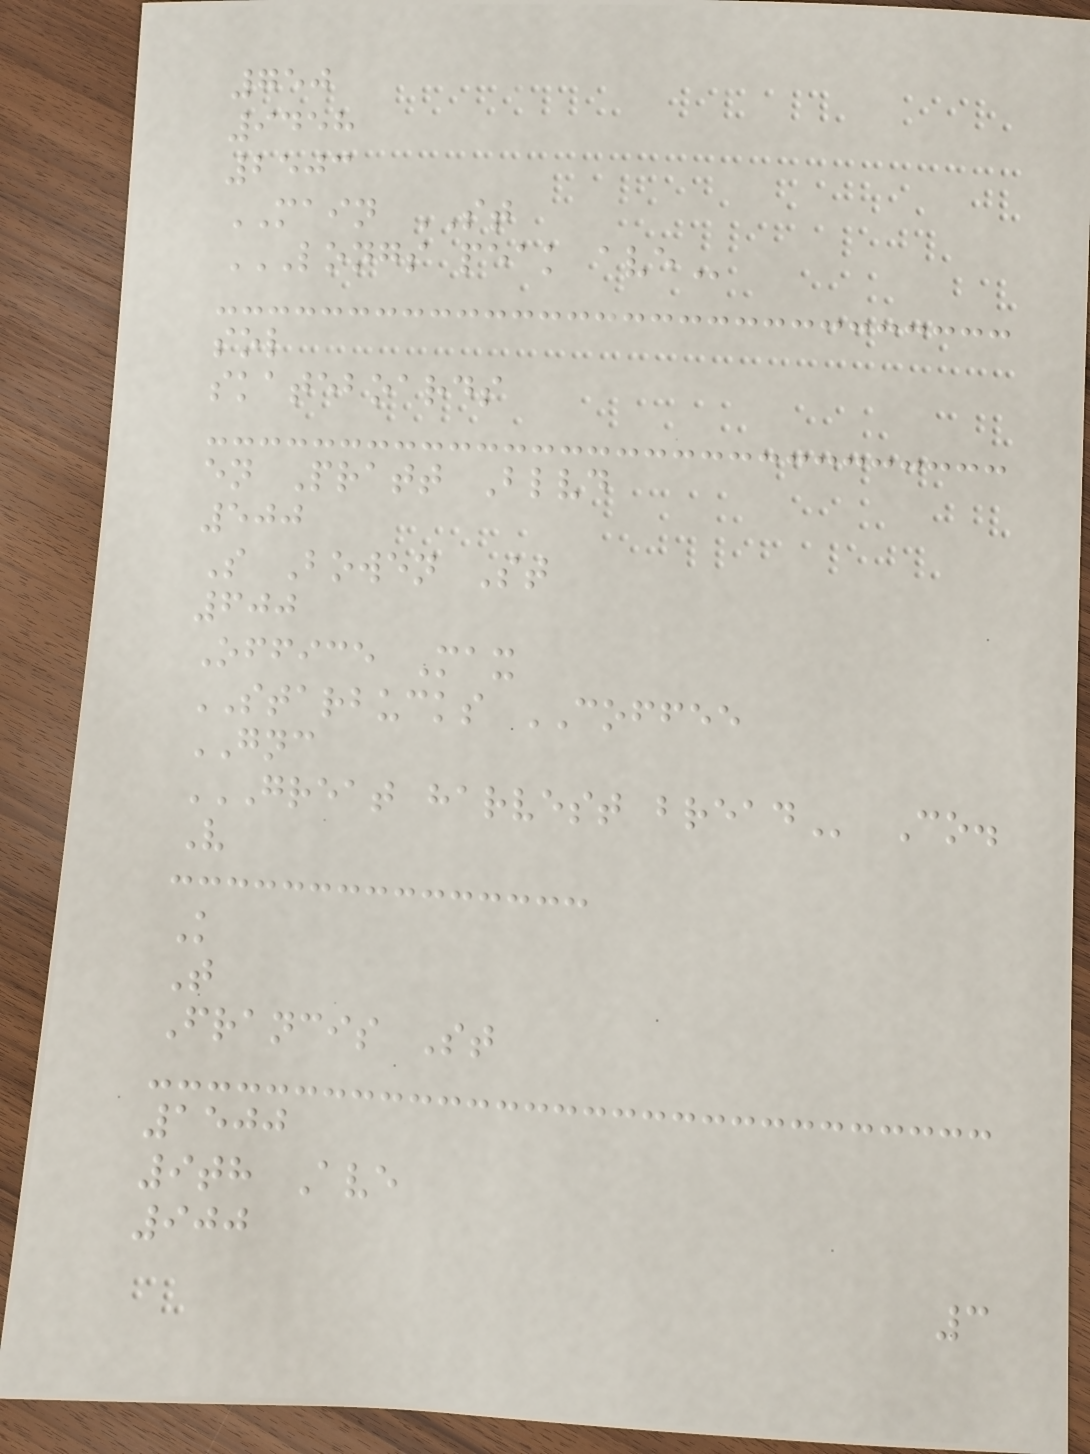750
9458
2503
MAIN ST
LONGS PEAK AVE
sol
skateboards
en Pratt Blvd
500
S Bowen St
600
Office Max
STARBUCKS COFFEE
GNC
GREAT HARVEST BREAD Co.
V
K
T
Francis St
1500
9th Ave
900
3
